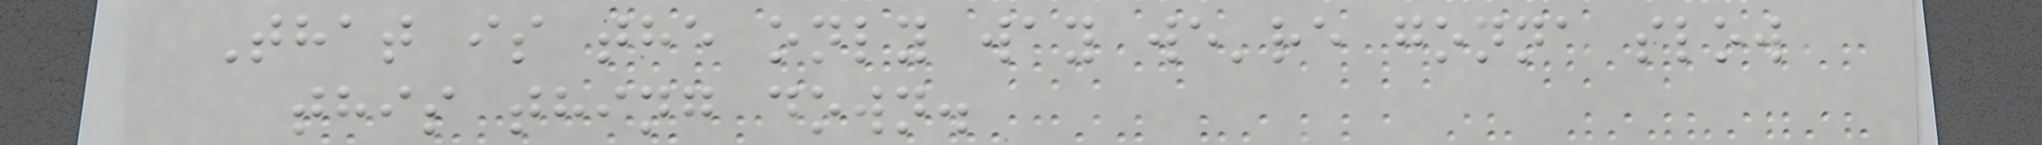That is the only way we're gonna slow
this thing down.
